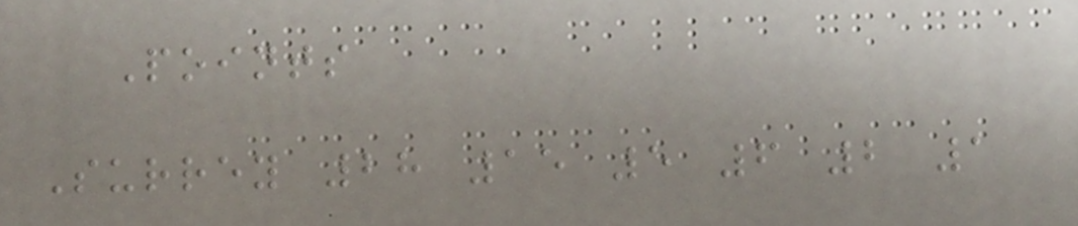Points
Surrey 28 15 5 6 2 1
